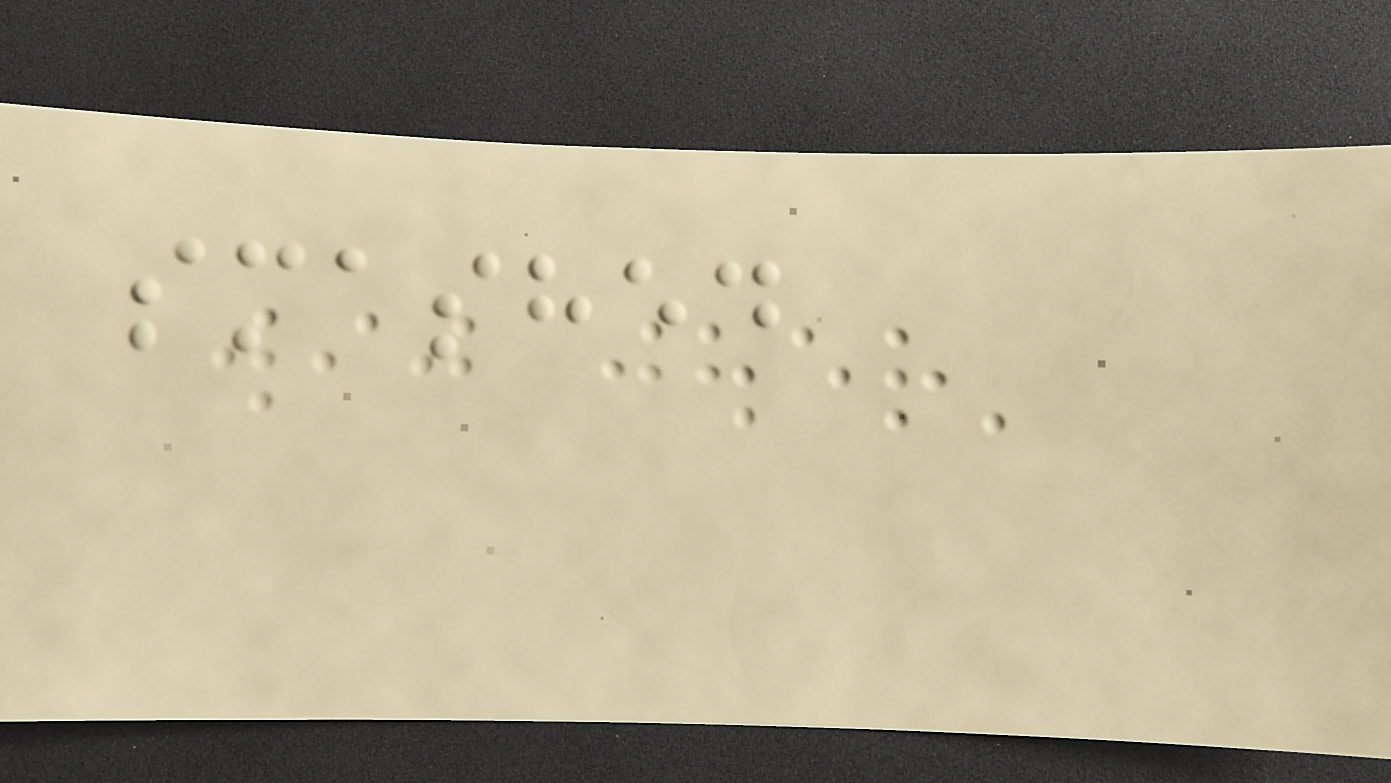smashed
